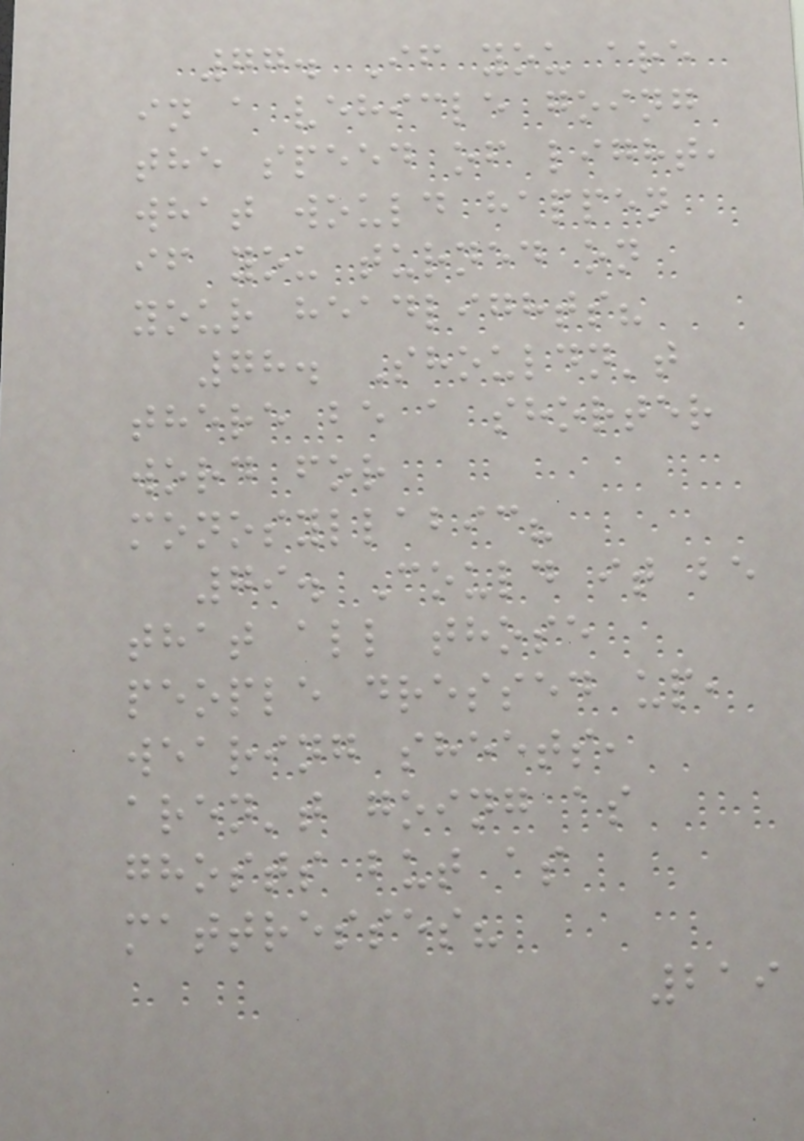77. If you are
in a vehicle going
the speed of light,
what would happen
if you turned on
your headlights?
78. Shouldn't
there be a shorter
word for
monosyllabic?
79. Could it be
that all those
people dressed up,
wearing sheets,
aren't going as
ghosts but as
mattresses?
219
